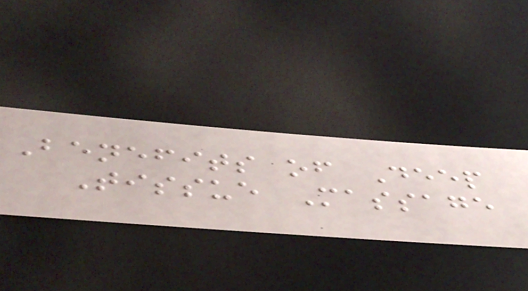Benefits of Deep
Tissue Massage
